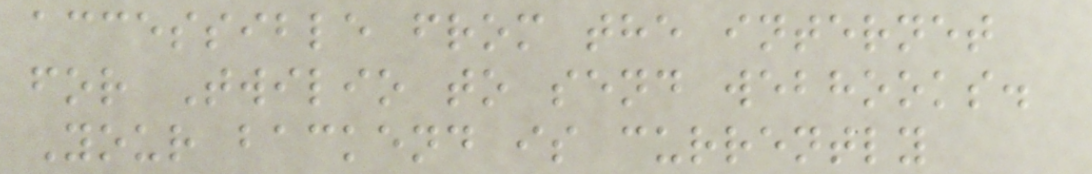accessible from the internet
for Twilio to send webhooks.
Your backend is currently
